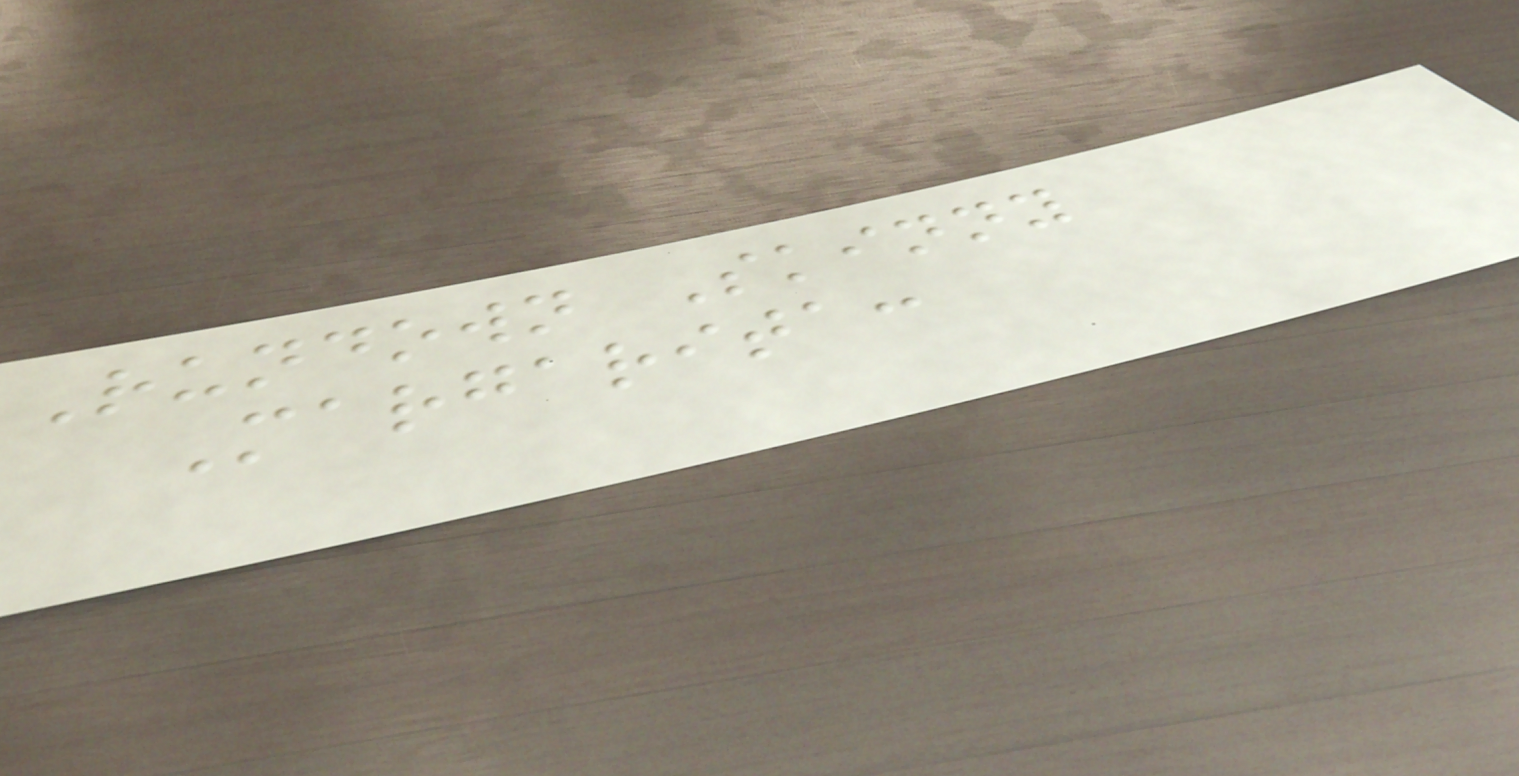Rundown Skinny
Margarita:
